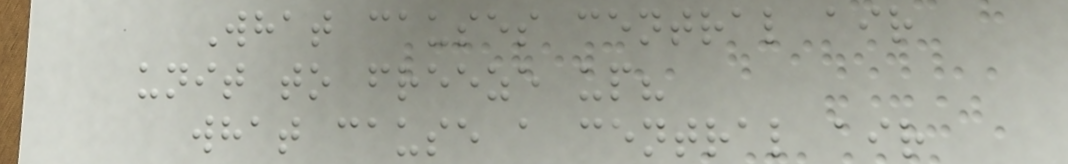What causes central air
unit to freeze up?
what cause a central air
